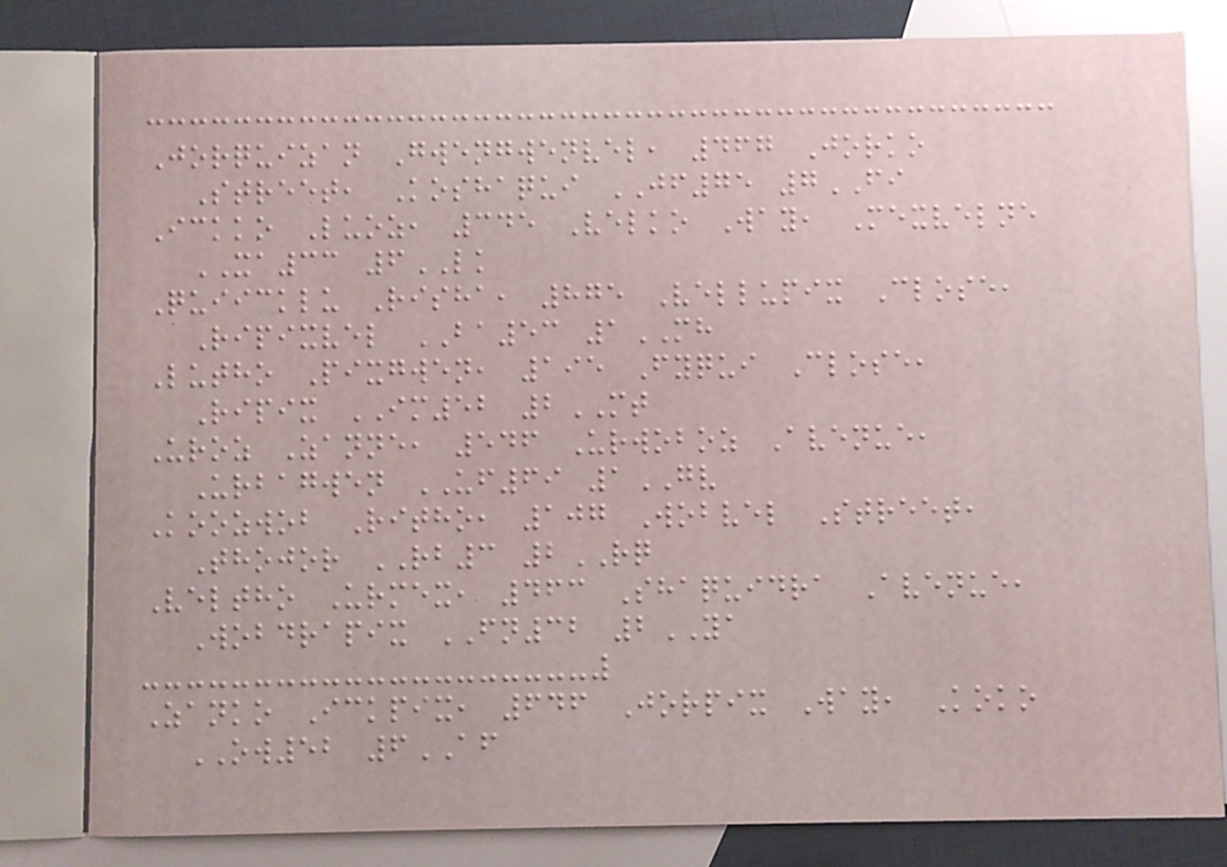Jorquizan Gwengwenvel, 467 Jorko
Street, Koshaqui JF75 7FI
Ickko Luoz, 345 Velko Way, Mexvelne
XA33 6LK
Quiicklu Risha, 875 Vellupix Close,
Ripixvel BA53 1MH
Lutho Pixgwen, 195 Fyqui Close,
Ripix IM52 2MT
Uroz Zanne, 546 Urwoboz Avenue,
Urbagwen UF69 1GV
Koozwob Ritho, 107 Wobvel Street,
Thojor RB3 2RQ
Veltho Urmex, 463 Shaquidra Avenue,
Wobdrapix FN32 2YA
Zanko Ickpix, 646 Jorpix Way, Koko
OW52 6AF
